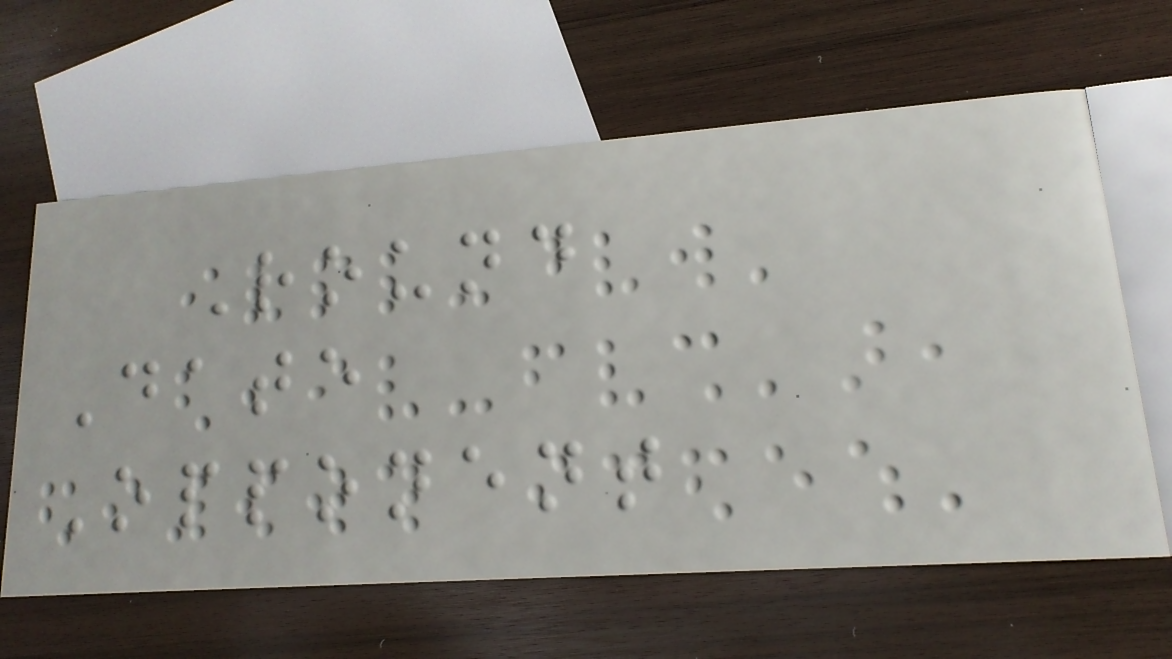Round
Date
Opponent
